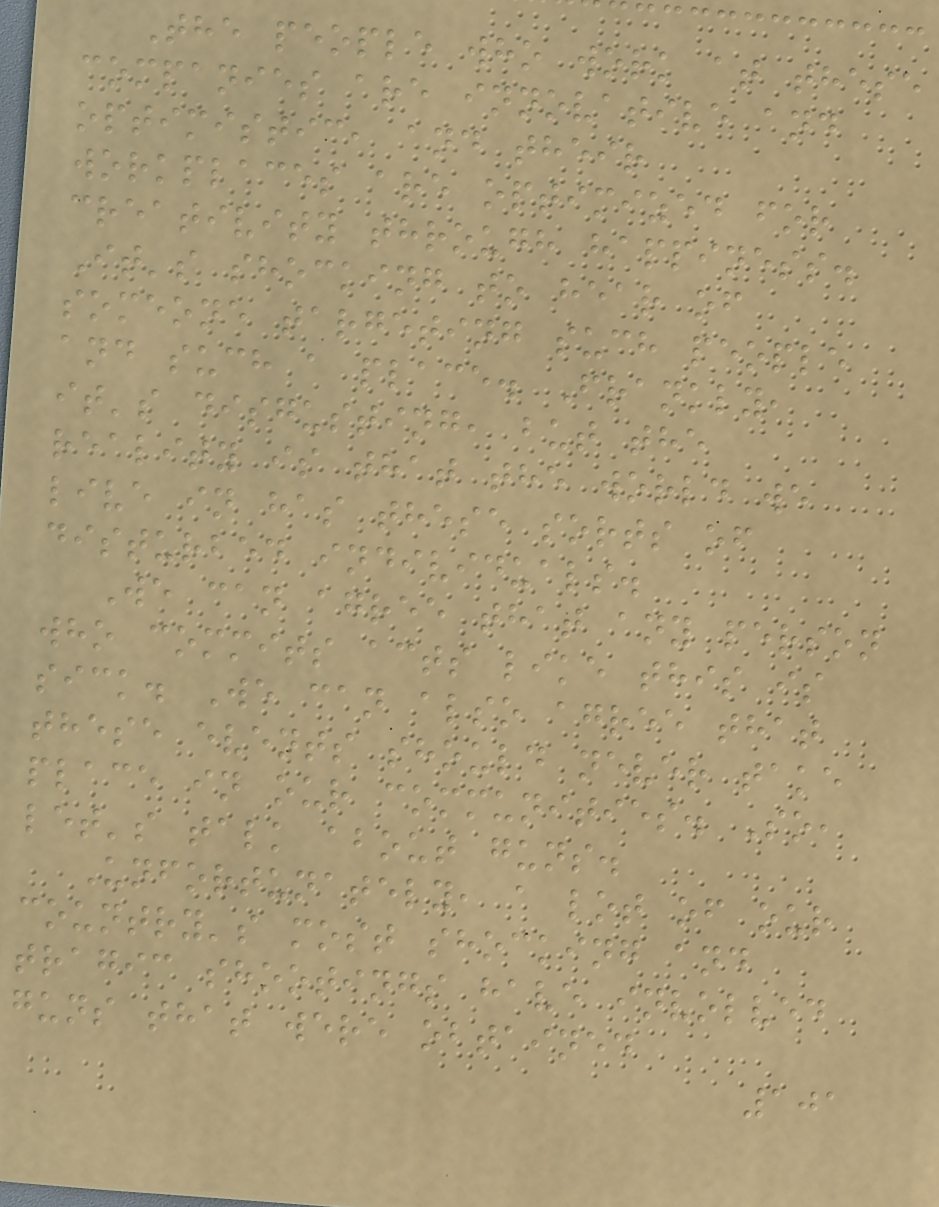The people who work at these
companies are innovative and
optimistic, and their
workplaces are optimized for
creativity through happiness.
It's shocking to hear of
someone targeting such people
and such a place. Frankly,
it's disgusting, but the
reality is that the world we
live in has these sorts of
disturbed individuals.
We can agree that any person
who commits acts like this is
sick. We can also agree that
these events should never take
place in our communities. So,
let's talk about guns.
Unfortunately, a lot of our
country's most shocking and
tragic shootings have involved
guns that were obtained
101
